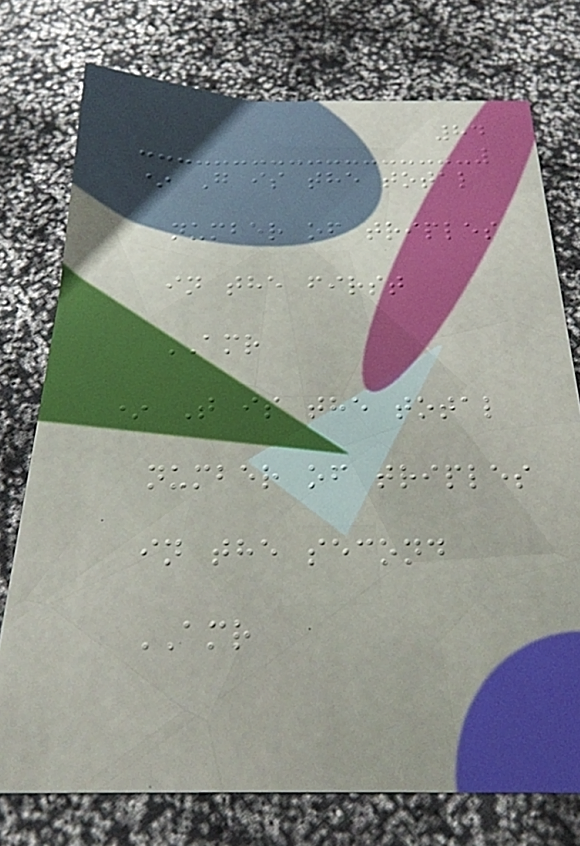84
* G is the total
number of triples
in the first
AMR
* T is the total
number of triples
in the second
AMR
